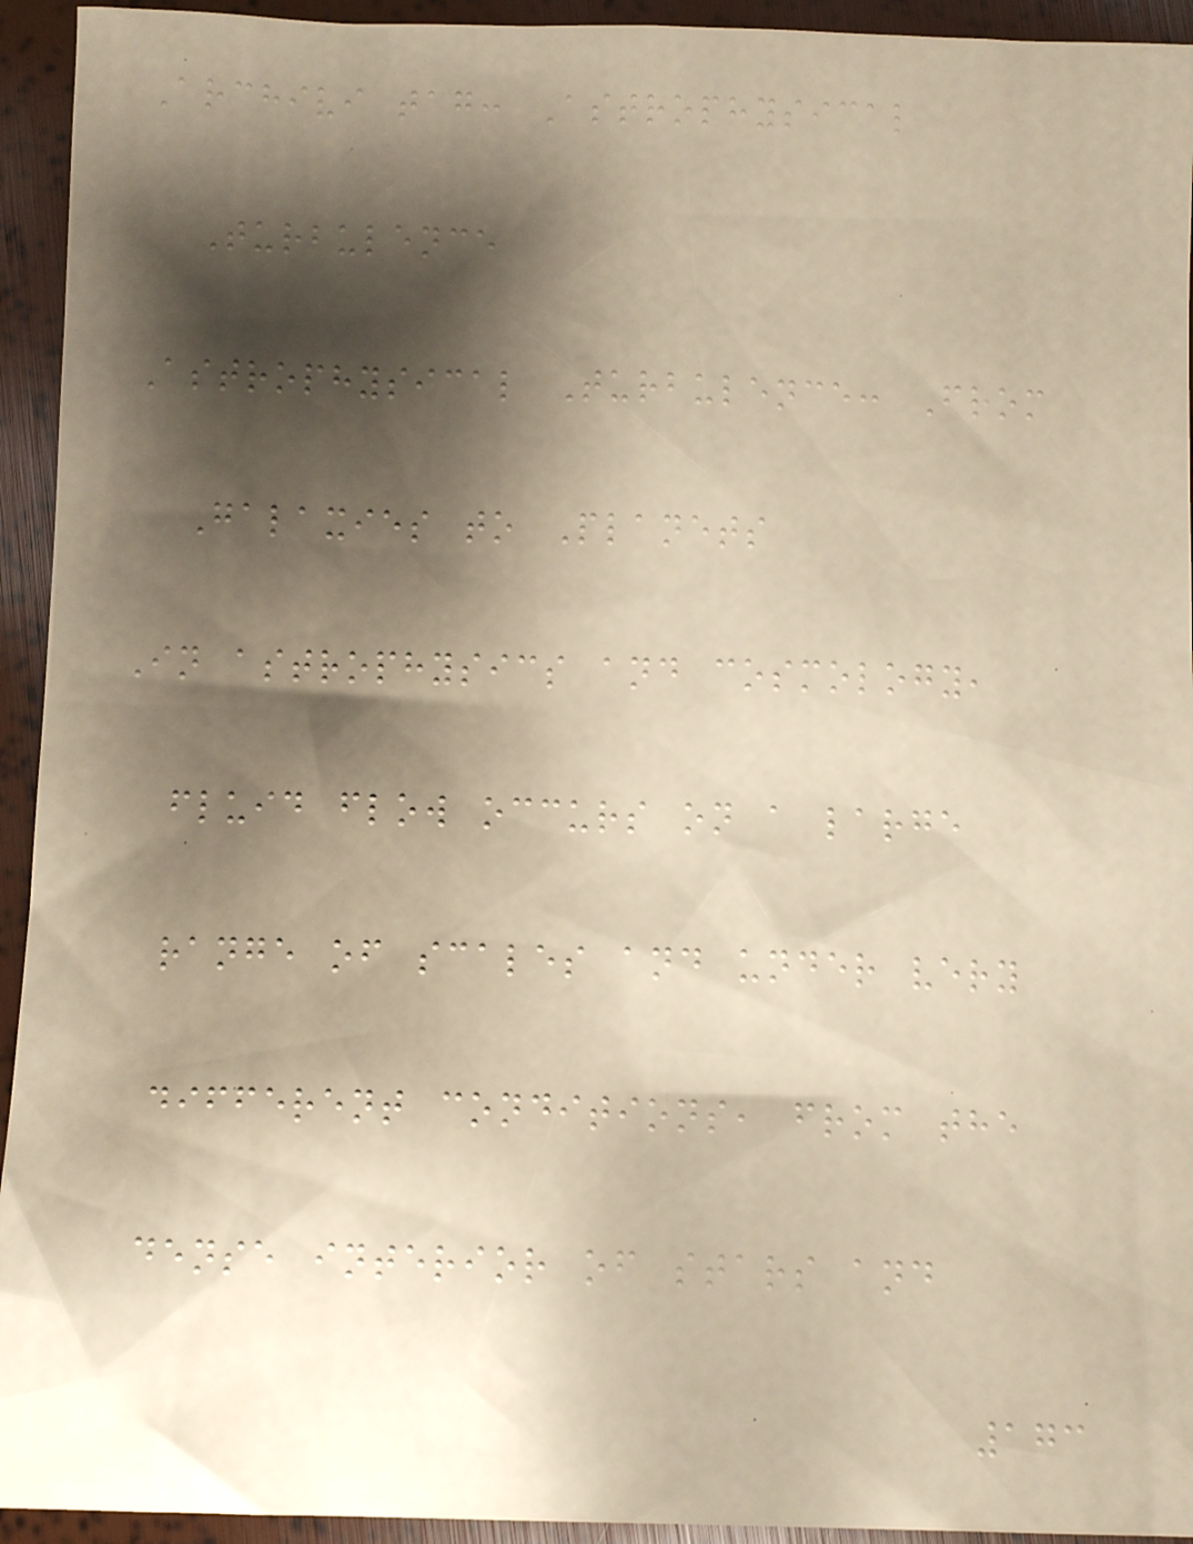Archivi tag: Astrophysical
Turbulence
Astrophysical Turbulence: From
Galaxies to Planets
In astrophysics and cosmology,
fluid flow occurs on a large
range of scales and under very
different conditions, from the
dense interior of stars and
173
